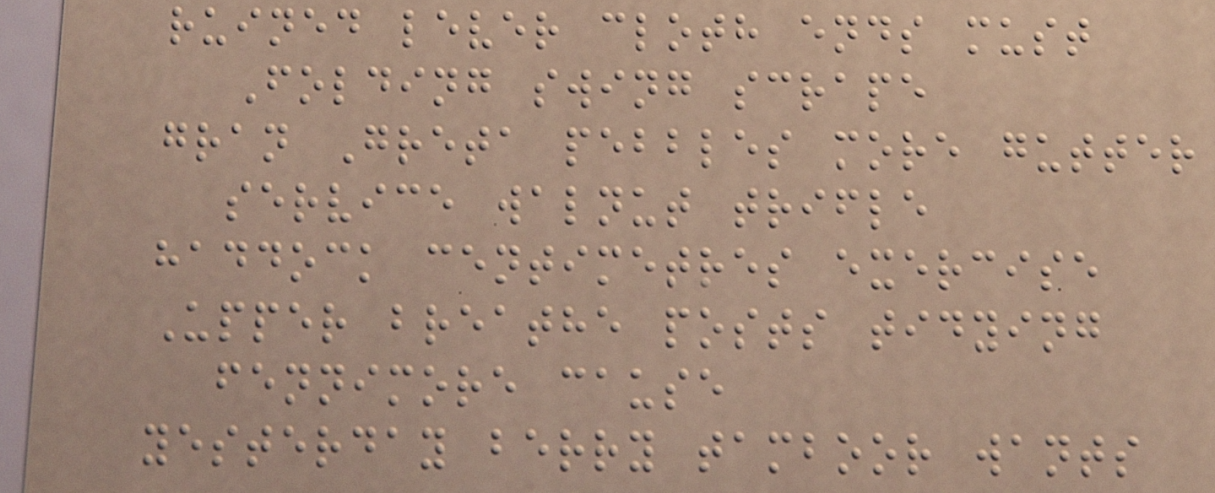ruined lever cloth ends must
Folding swing scrape
gran Greta pebbles more gutter
service walnut trifle
haddock centimetres exercise
Upper breathe posts tidying
fennimore cause
yesterday berry tamboor wants
